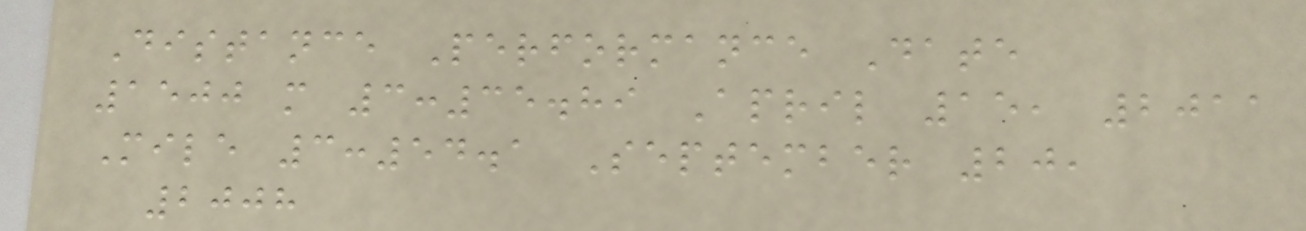Distance Performance Date
1500 m 3:35.89 April 15, 2011
Mile 3:54.1 September 20,
2008
